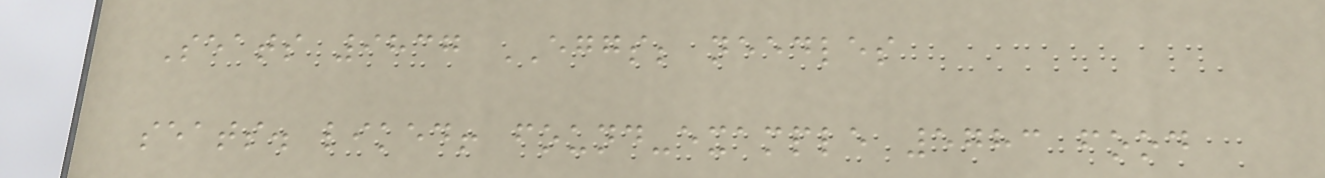Seats 9837 EGGS; needles
seats. liked! found-example 5783 food
